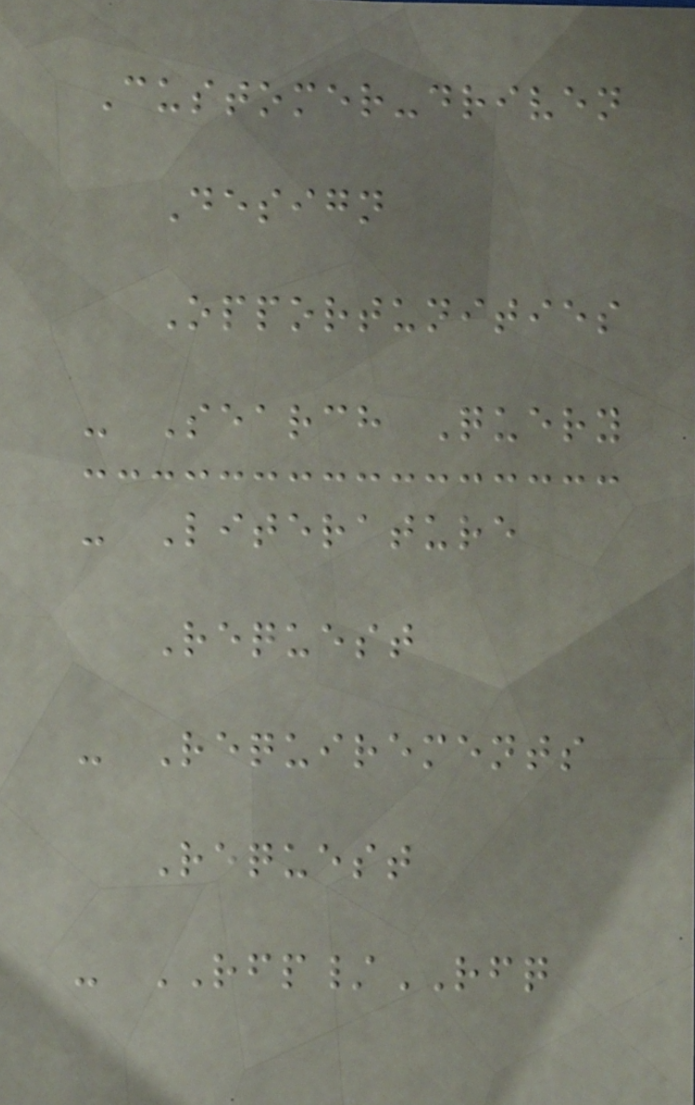Customer-driven
Design
Opportunities
- Search Query
- Literature
Request
- Requirements
Request
- RFP/RFQ
